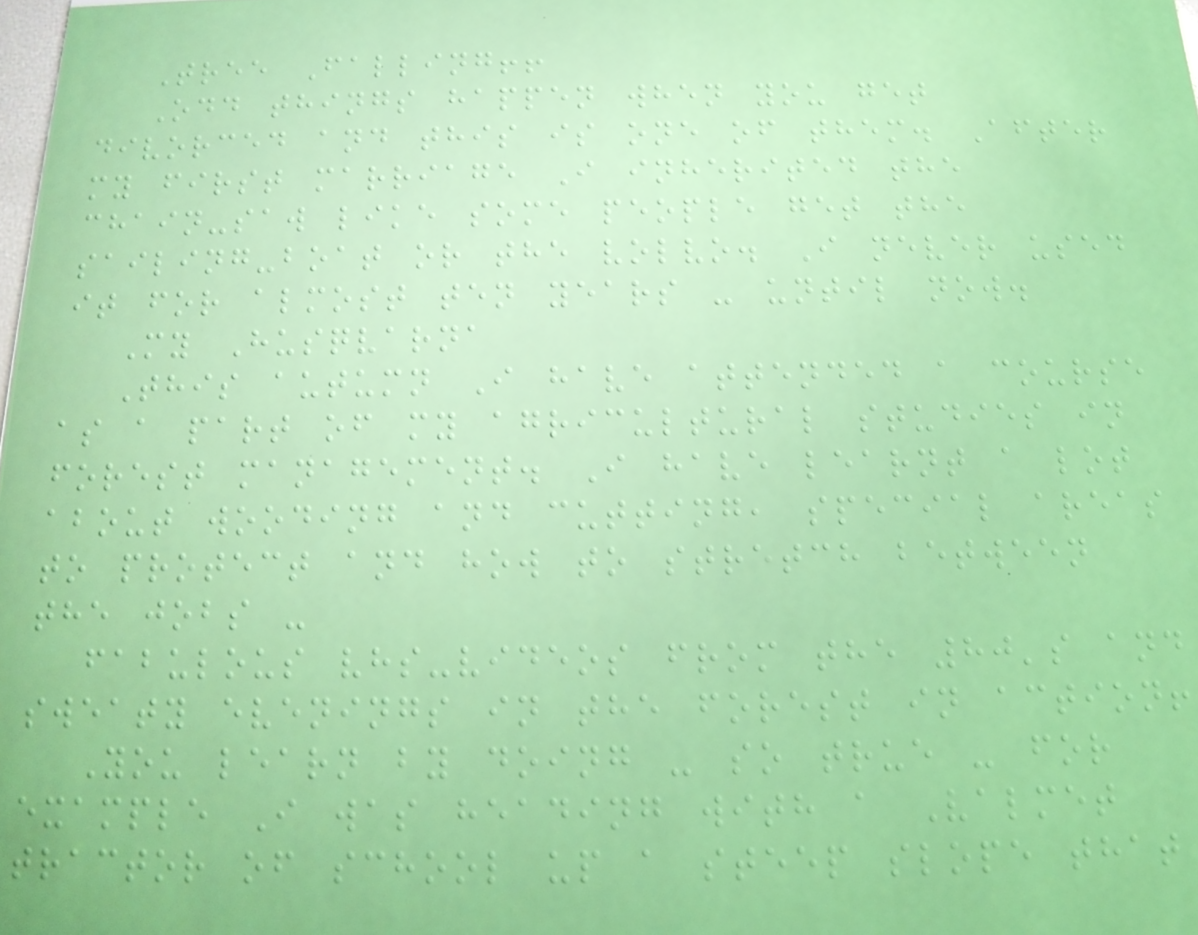Tree Falling!!
Odd things happen when you get
divorced and this is one of them. After
my first marriage I inherited the
chain-saw like some people get the
sailing-boat or the volvo. I never used
it for almost ten years - until now.
My Husqvarna
This autumn I have attended a course
as a part of my agricultural studies in
forest management. I have learnt a lot
about wooding and cutting, special areas
to protect and how to stretch between
the jobs -
fabulous vhs-videos from the 80's and
sweaty evenings in the forest in action!
You learn by doing - so true - for
example I was heading with a Valmet
tractor of school up a steep slope that
